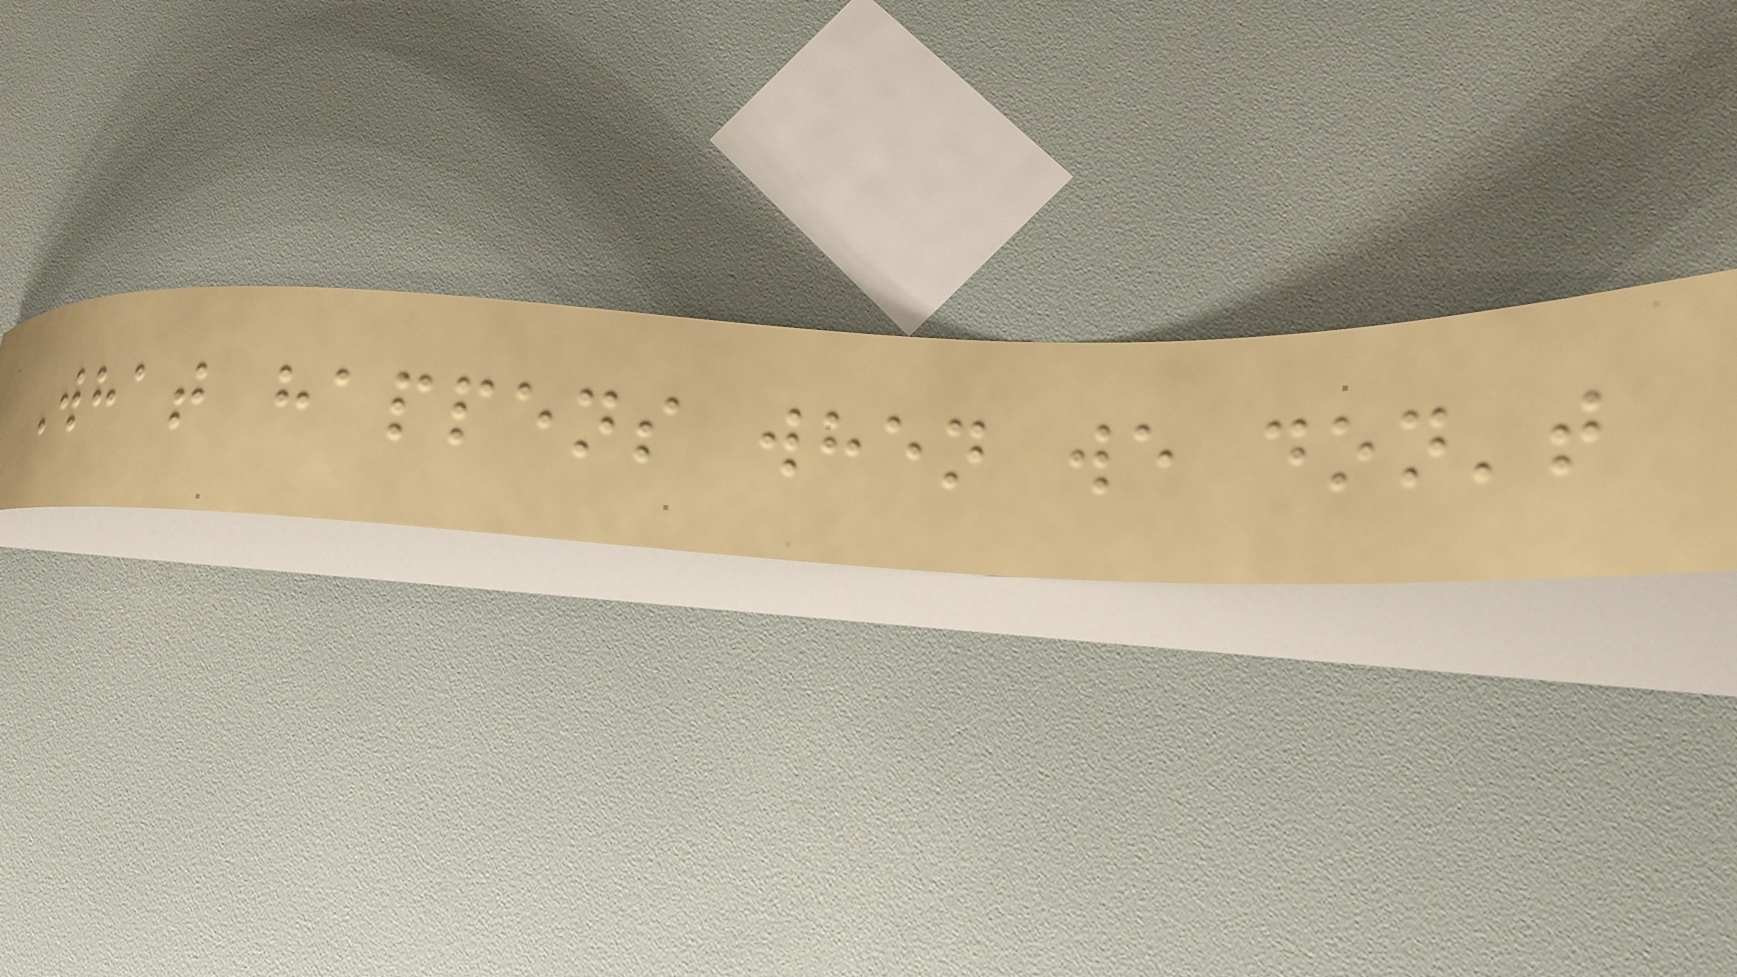What happens when we don't
